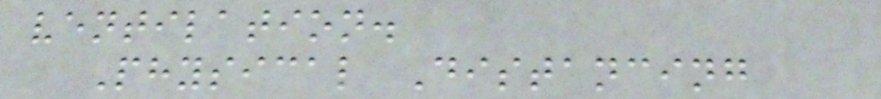ventilation.
Physical Distancing
